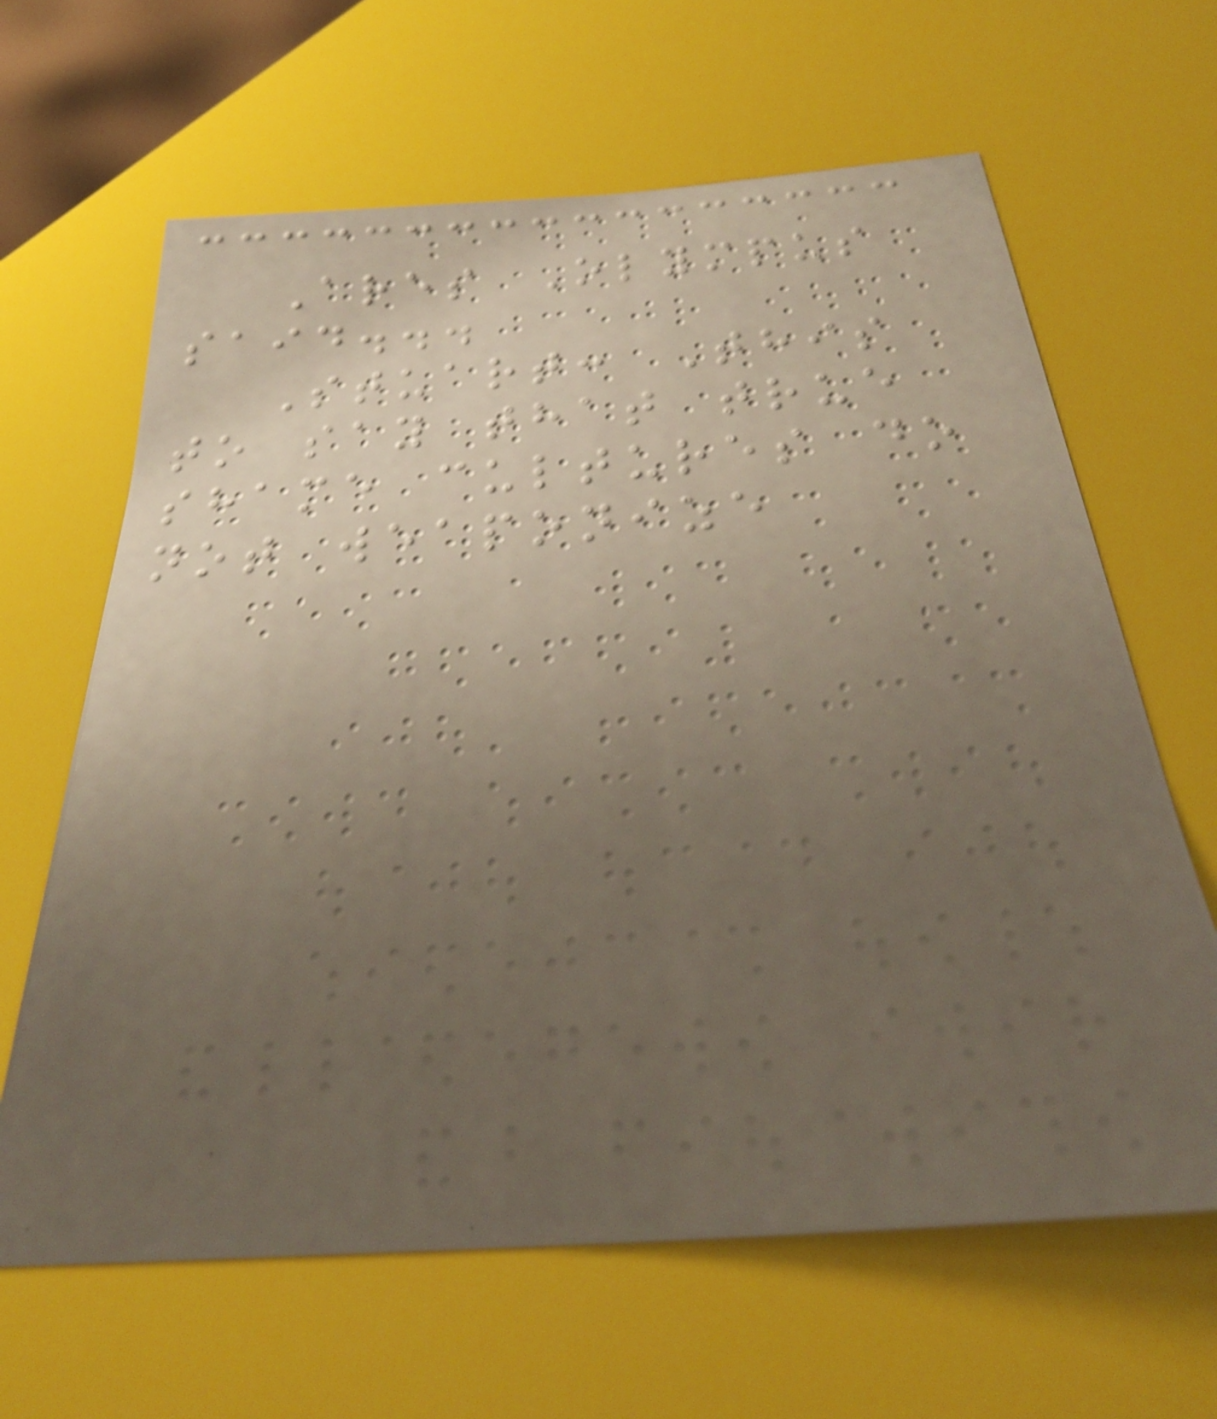Ares Olympus
said...
Stuart: This
to say that true
shame cultures do
not weaponize
